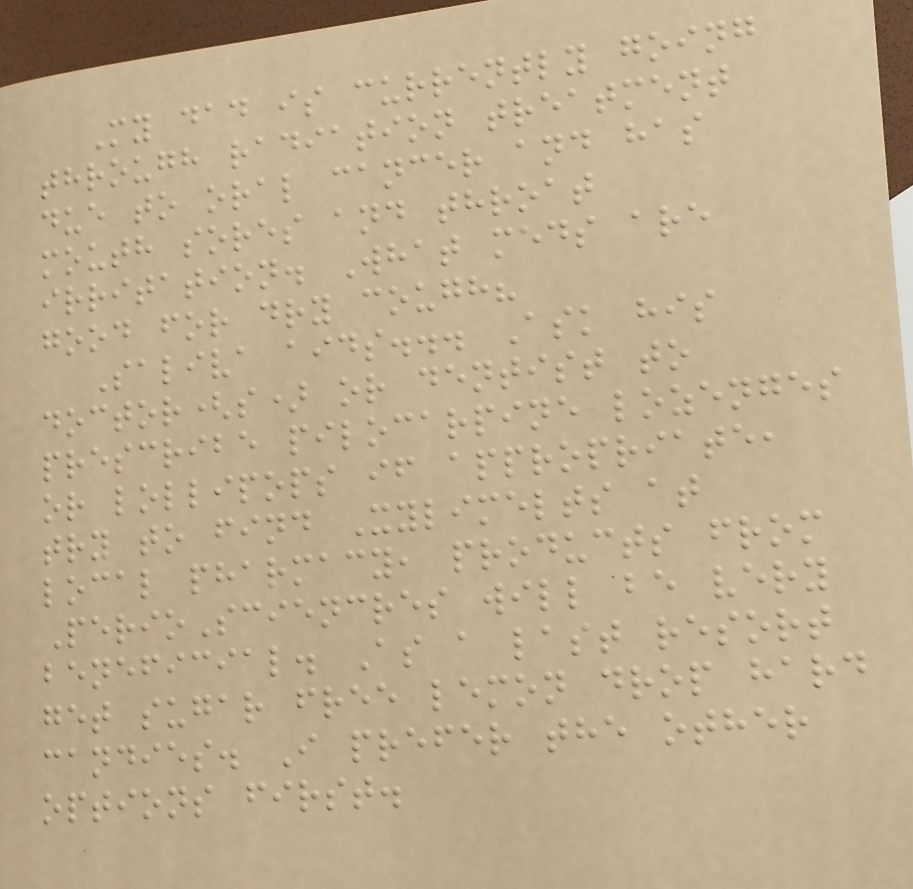My dad is currently going
through radiation treatment
due to oral cancer and has
mouth sores and throat
irritation. What meds are
good for dry cough?
Saliva aids... Ask his
doctor(s) or dentist to
prescribe pilocarpine lozenges
or lollipops if appropriate,
try to find Xylimelts at
local pharmacy, products from
PerioSciencres will be very
beneficial. As a last resort
get sugar free lemon drop hard
candies. I prefer the other
options first.
